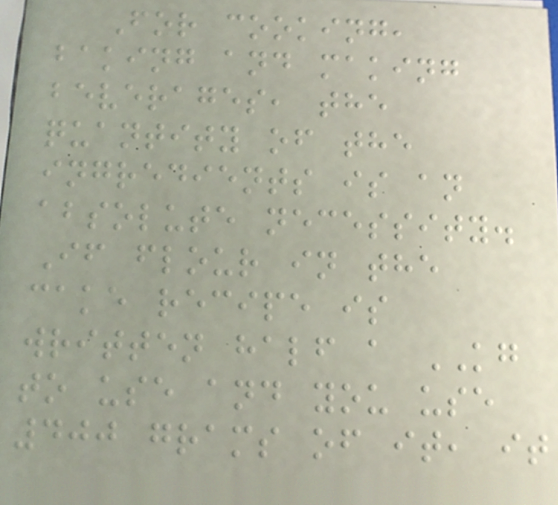For cooking,
baking and making
beverages, the
quantity of the
ingredients is an
absolute necessity.
If flour in the
cake recipe is
written half a KG
to use and you use
400 grams of it, it
